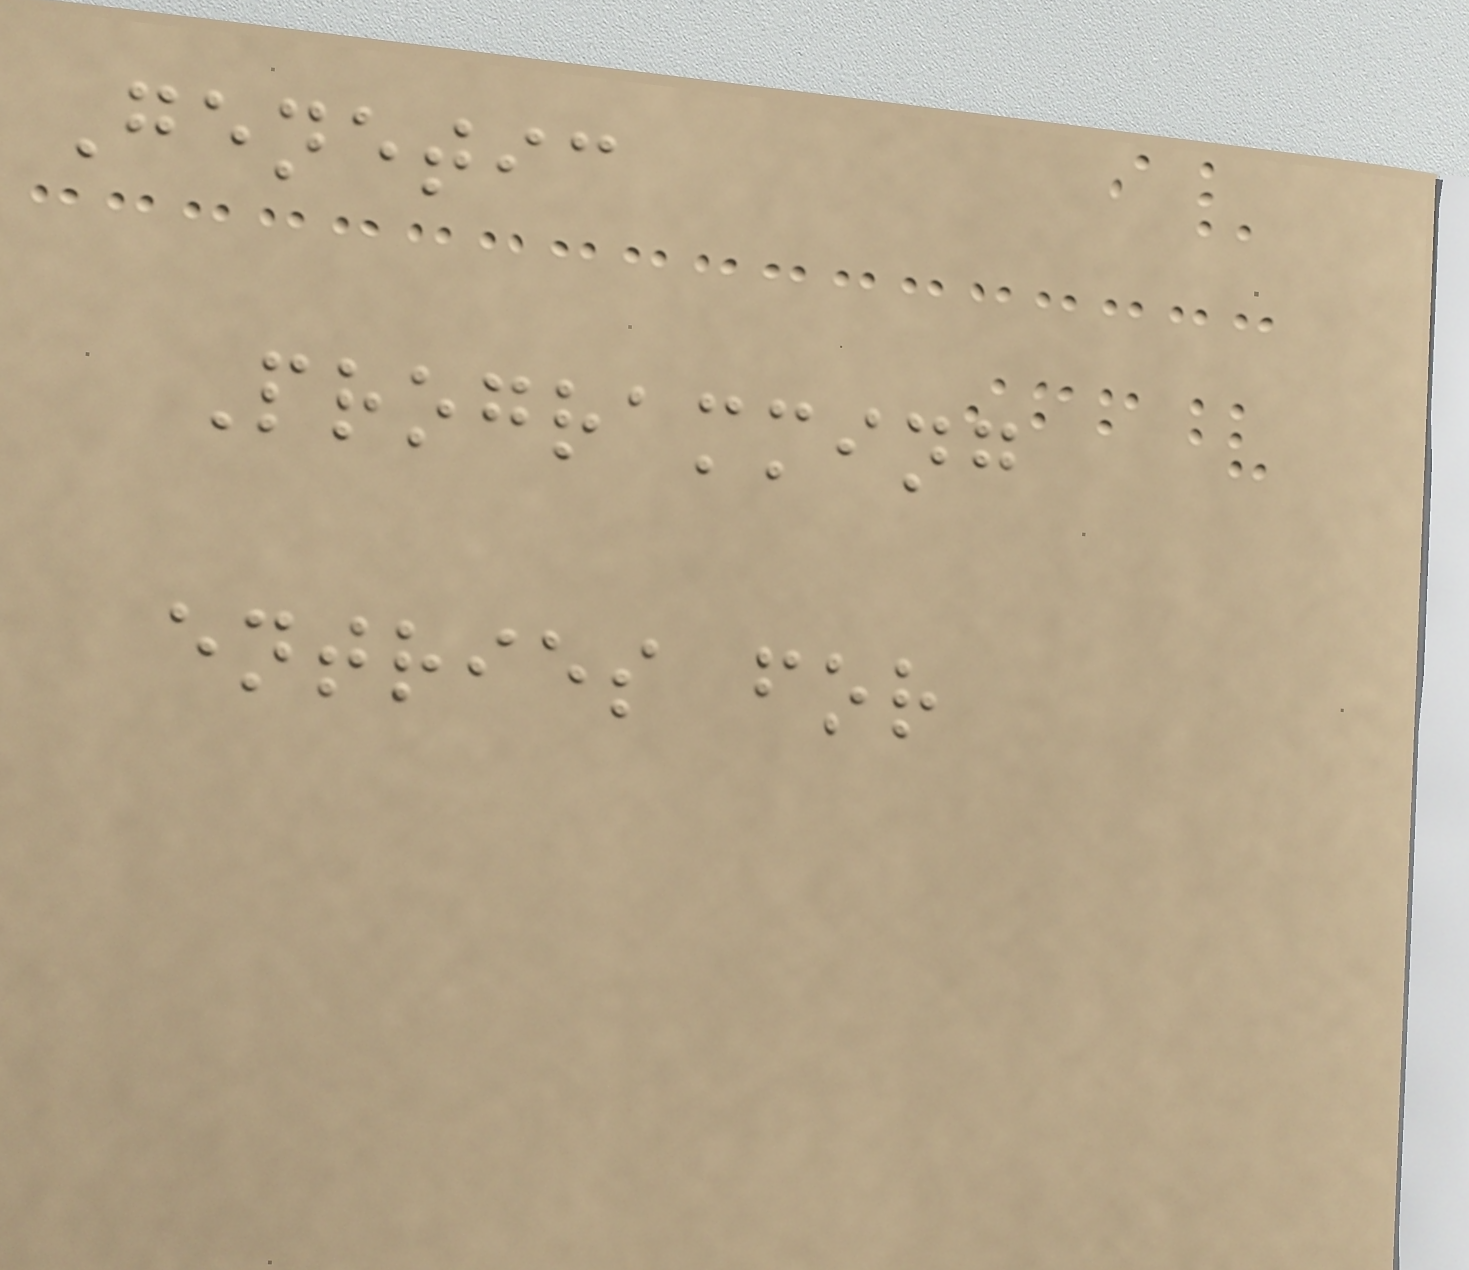Genetic
Programming
entries for
